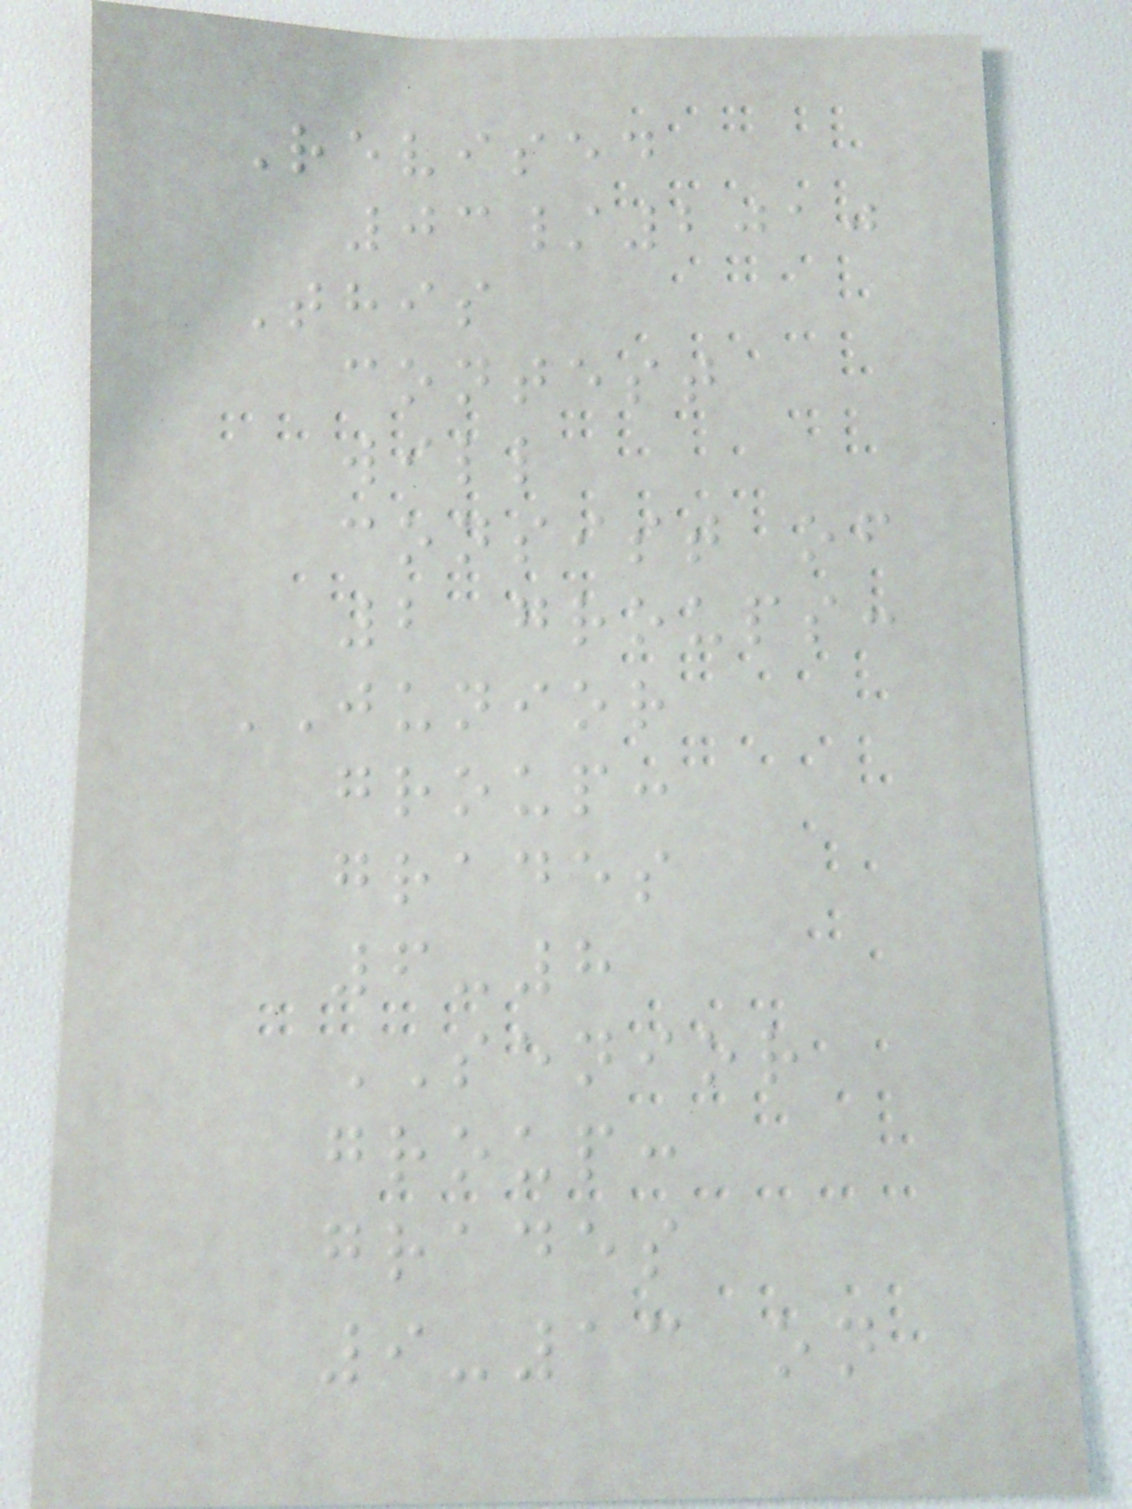Revised
03/2010
This
contest
will
consist of
2 groups:
JUNIOR
group:
grades
6-8
SENIOR
group:
grades
9-13 on
